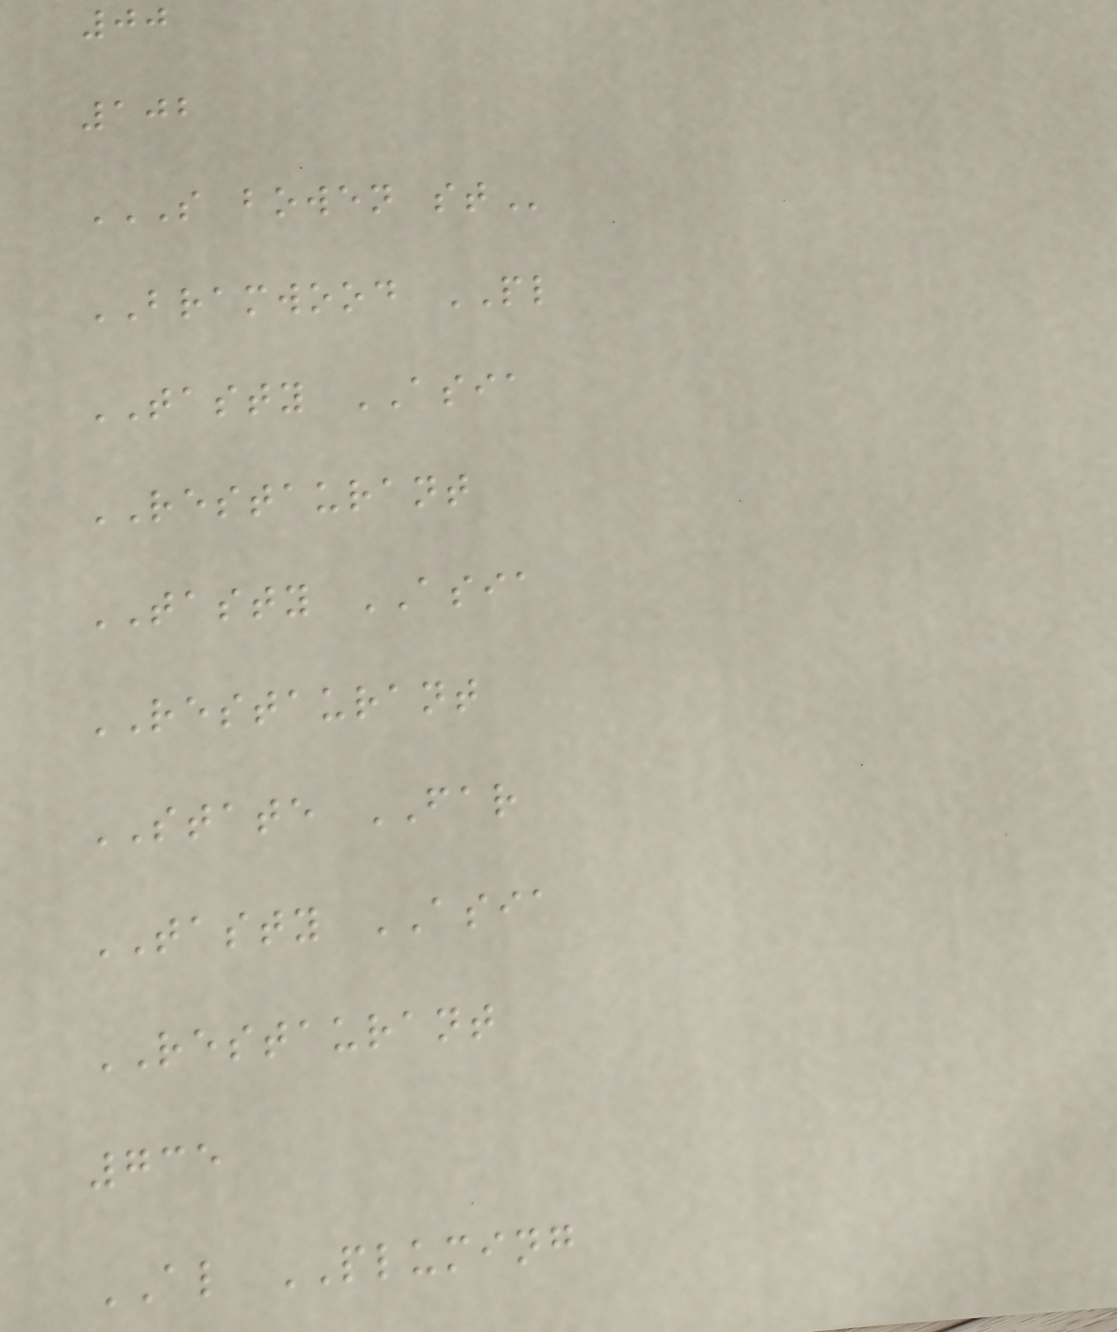00
102
S BOWEN ST
BRAMWOOD PL
TASTY ASIA
RESTAURANT
TASTY ASIA
RESTAURANT
STATE FAR
TASTY ASIA
RESTAURANT
735
AL PLUMING
